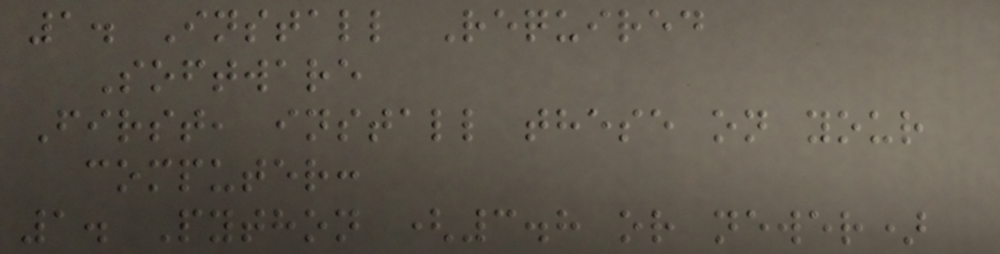1. Install Required
Software
First, install these on your
computer:
1. Python (3.8 or newer)
